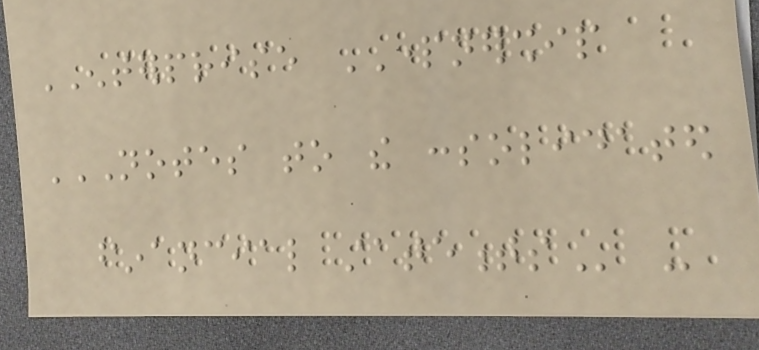ENTERPRISE PARTNERSHIP
NOTES TO THE CONSOLIDATED
FINANCIAL STATEMENTS -
